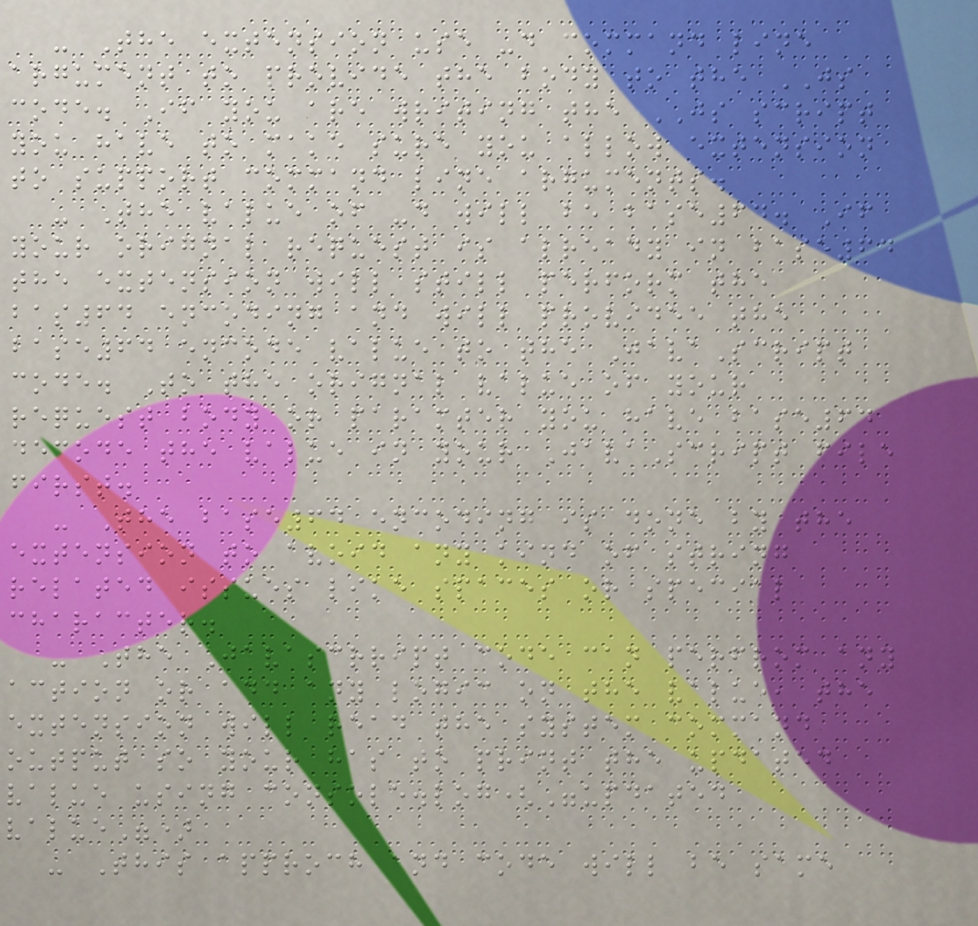- The extension use -d command line
argument to provide the body to the JS
code. If you are writing the JS script
you have to make sure you allow extension
to support command line arguments.
- The value of -d will be base64. If
your orignal request is already in base64
the extension will still perform the
bas64 encoding and will providee the
base64 encode value to the JavaScript
code. To the orignal value of your
request body or paramter you have base64
decode the value in your JavaScript file
first.
- The base64 encoding is done by the
extension to avoid any kind of string
related issues like spaces or special
character.
- The Javascrript code can perfrom any
action or add any logic on the value, the
extension will read the system command
output so your has to print the updated
value using console.log("updated
value")
- This approch and code will be same
